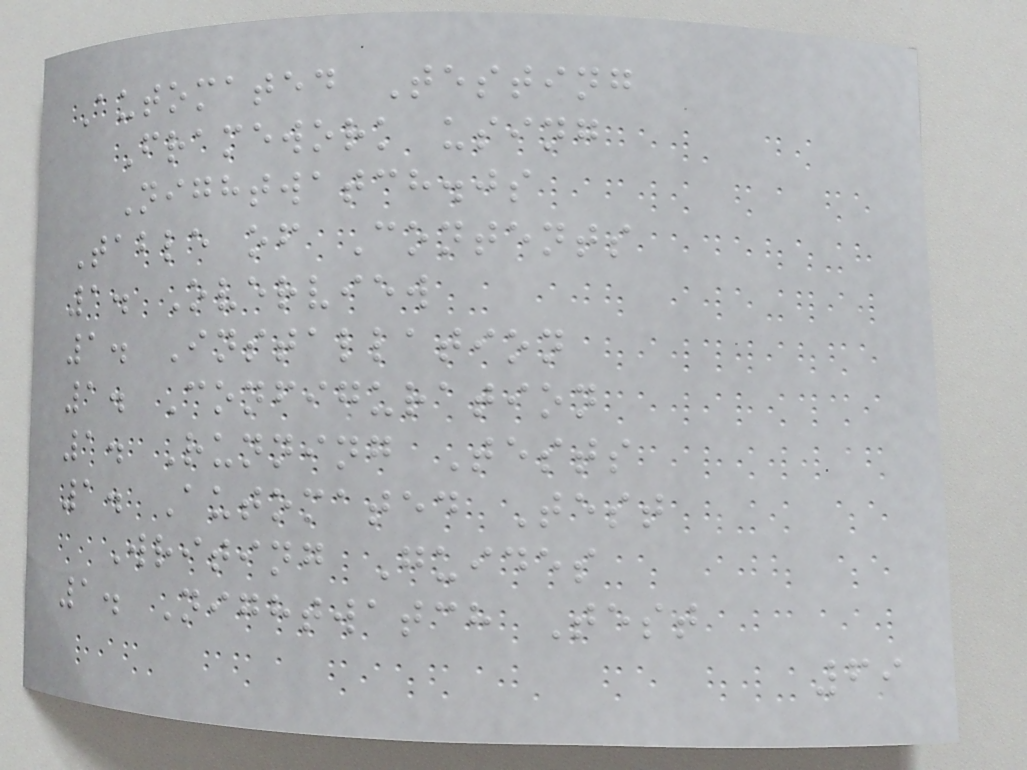Automated Testing
Framework using
Nightwatch.js
Table of Contents
1. Overview
1. Installation
1. Configuration
1. Running Tests
1. Automated Test
Writing Guides
1. Nightwatch Test
69
